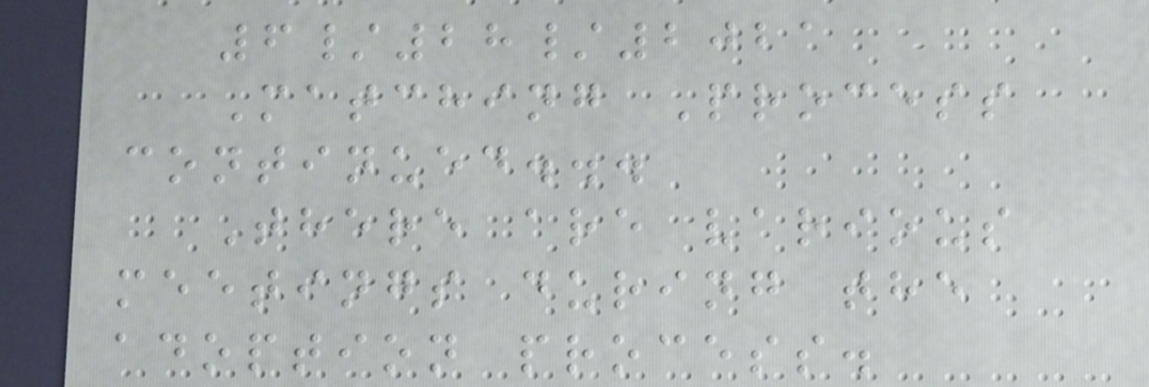6/28/2021
Matching Process
continued...
There are various
meetings during the
adoption process.
